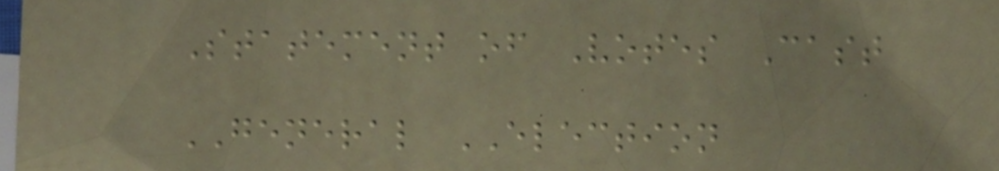Statement of Votes Cast
GENERAL ELECTION
